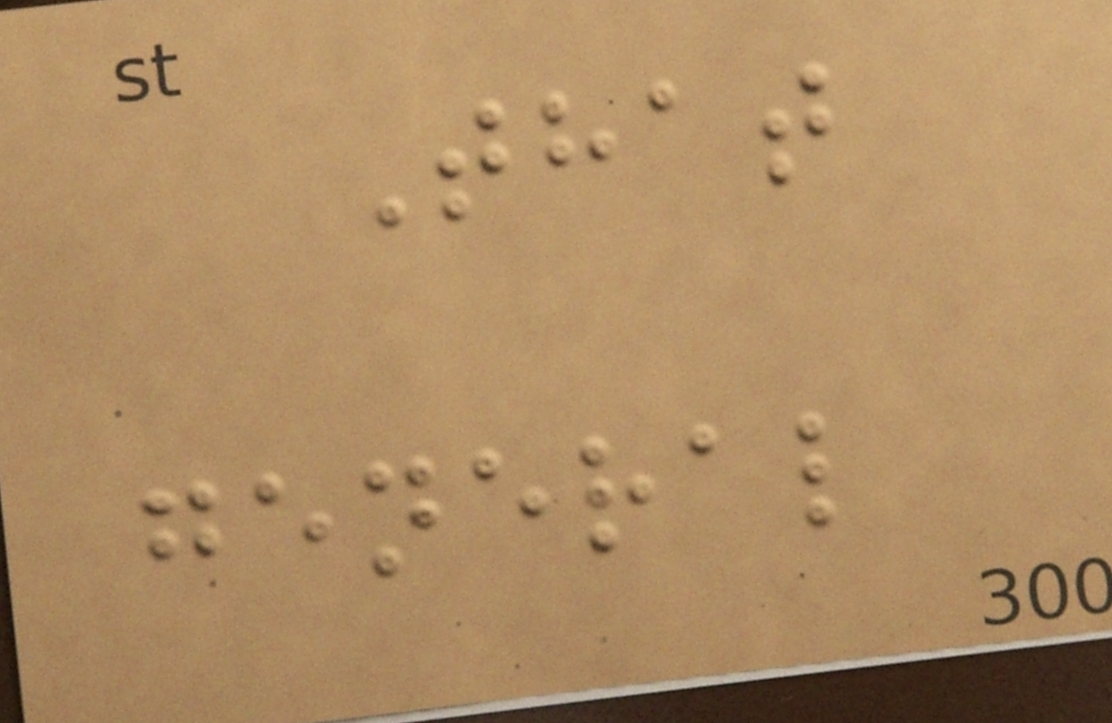That
general
